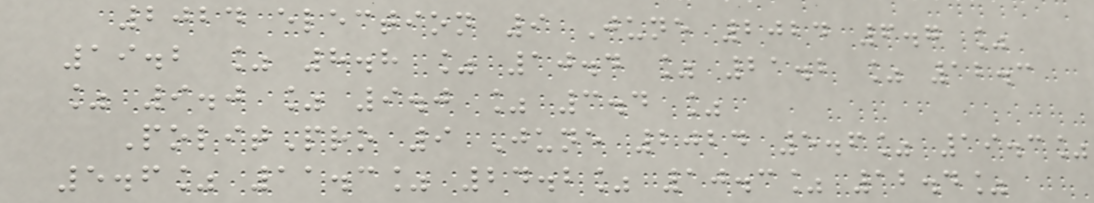2024 election 9 June 2024 6.7 %
19.2 % 8.8 % 10.4 % 21.2 % 12.3
% 9.0 % 9.0 % 3.4 %
PolitPro 9 June 2024 5.6% 19.3%
5.6% 11.3% 24.2% 10.3% 12.4%
